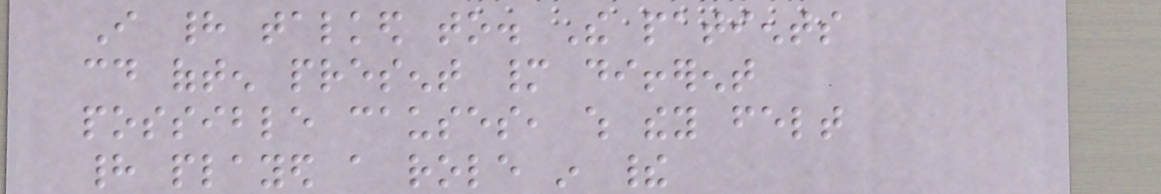I had talked to. The patients
could often present many different
possible causes, which they felt
had played a role in their
